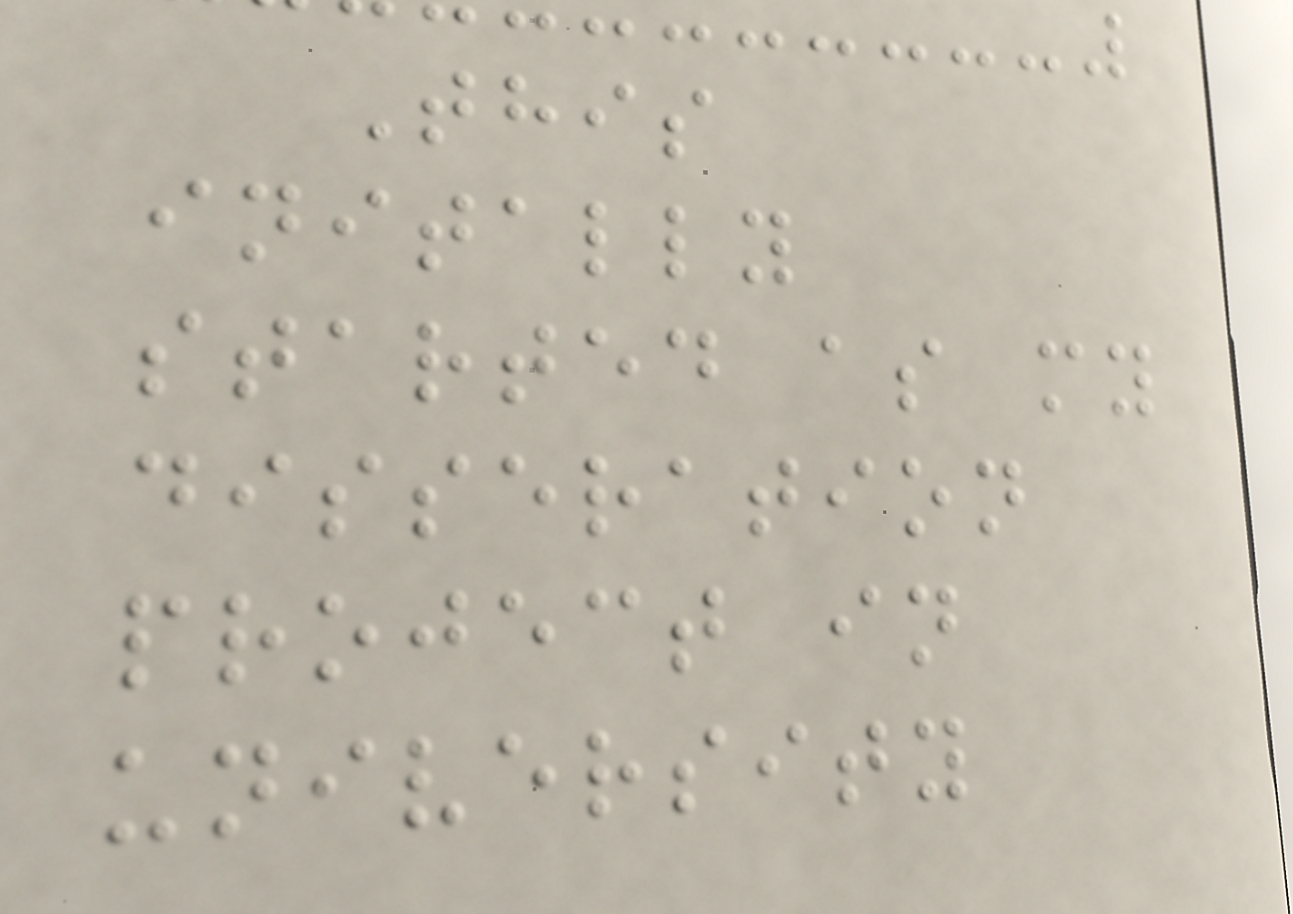This
initally
started as my
disseration
project in
university
